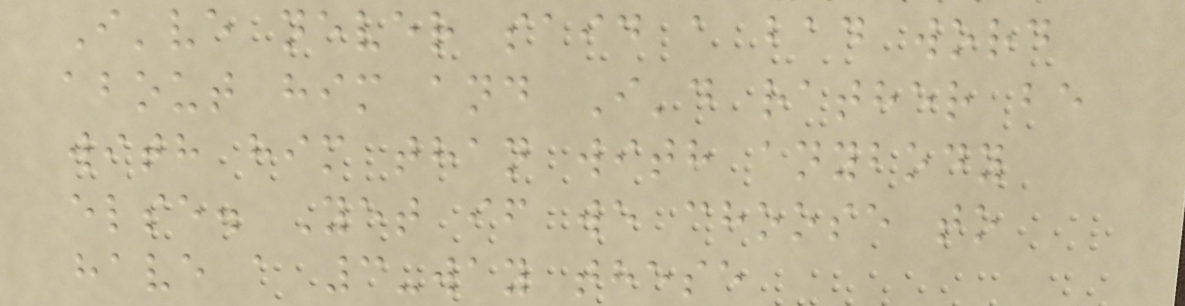I've never said a bad word
about him and I'd rather be
with him than with anybody
else. Yet if we choose to
have a 3-way these
